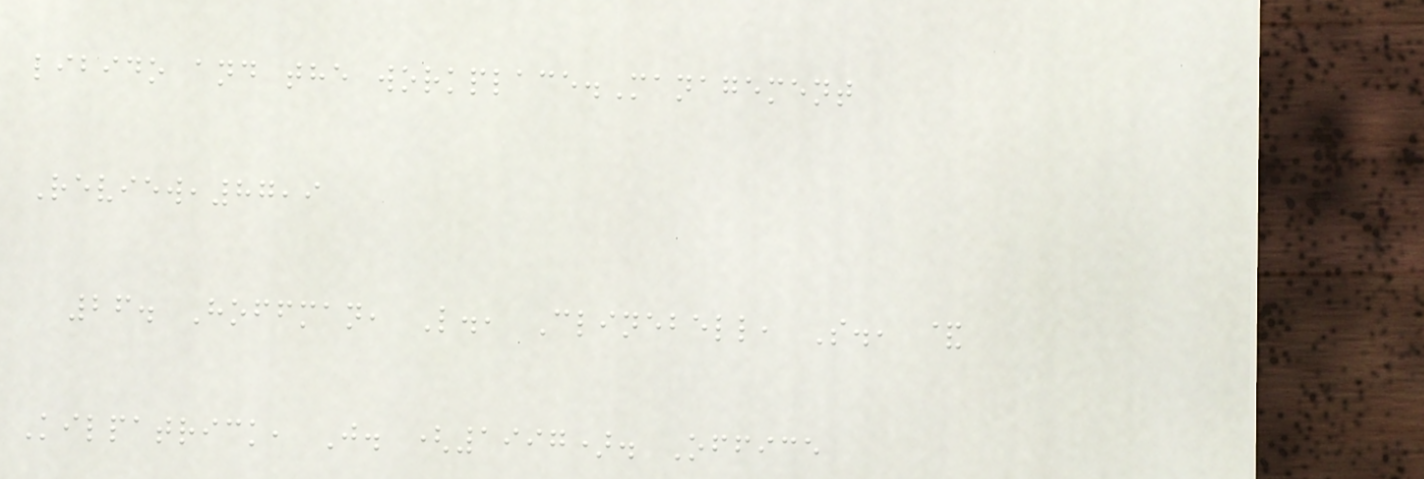libido and the workplace.Management
Review,87,9
26. Hoffman, L., Clinebell, S., &
Kilpatrick, J. (1997). Office
